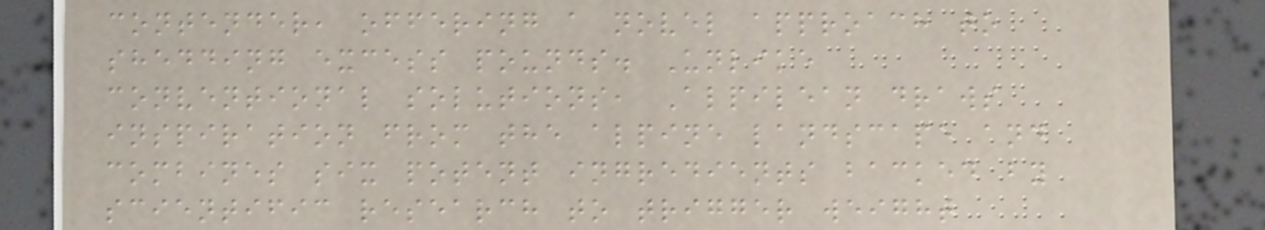contender, offering a novel approach to
shedding excess pounds. Unlike
conventional solutions, Alpilean draws
inspiration from the alpine landscape and
combines six potent ingredients backed by
scientific research to trigger weight
